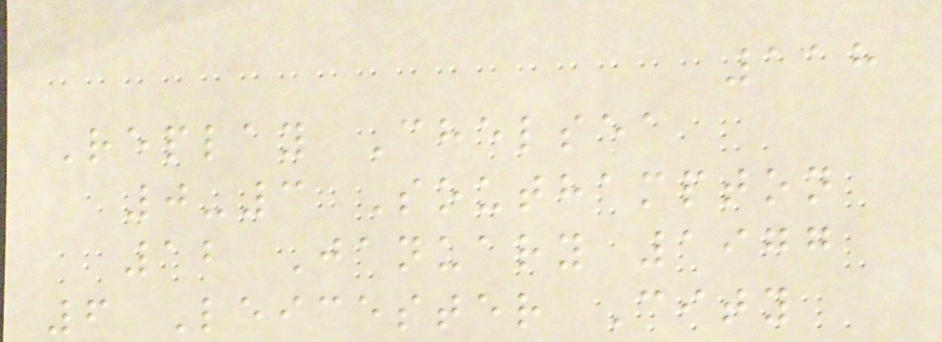118
Replay Chelsea
0-3 Southampton
12 January 1977
6 Leicester City
